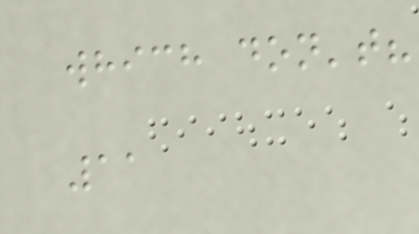which don't?
11
